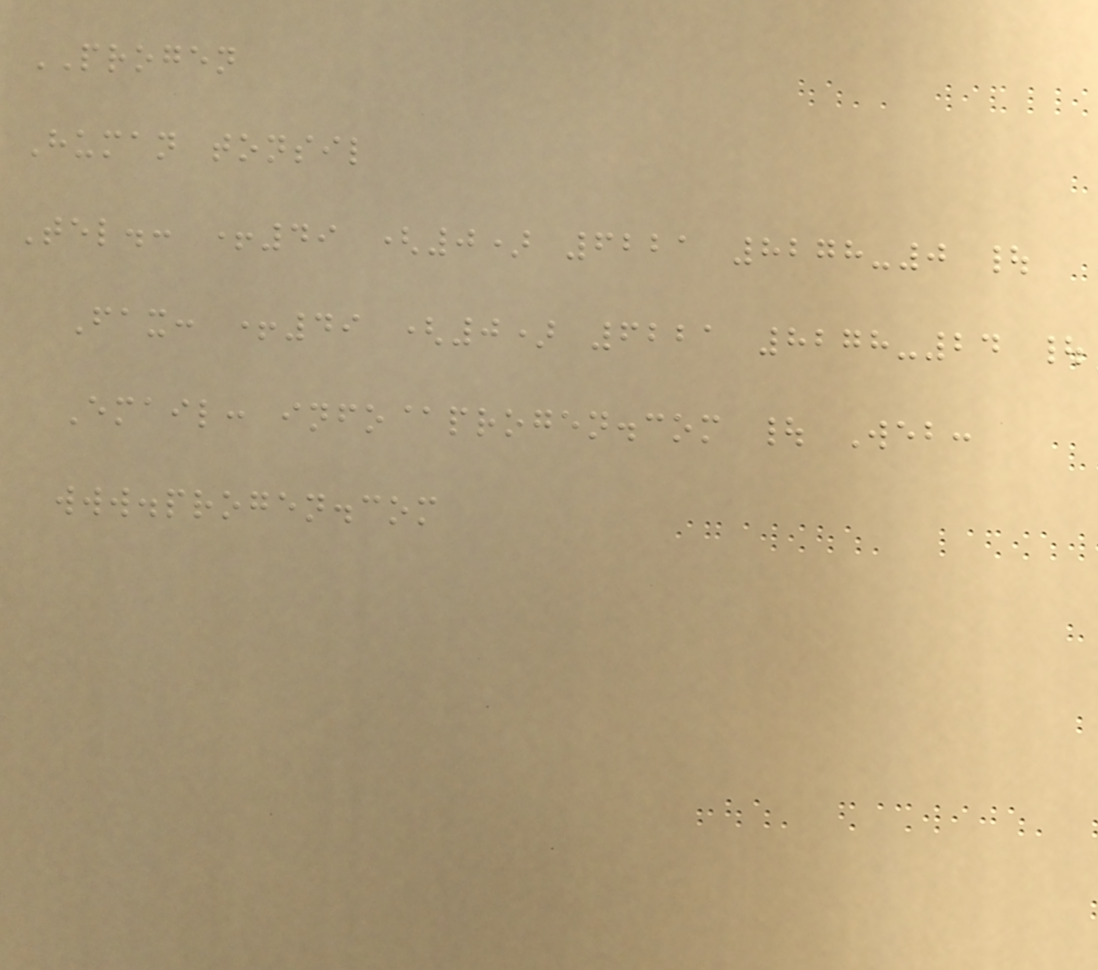PROGEN
Human tonsil
Tel.: +49 (0) 6221 8278-0 |
Fax: +49 (0) 6221 8278-24 |
Email: info@progen.com | Web:
www.progen.com
